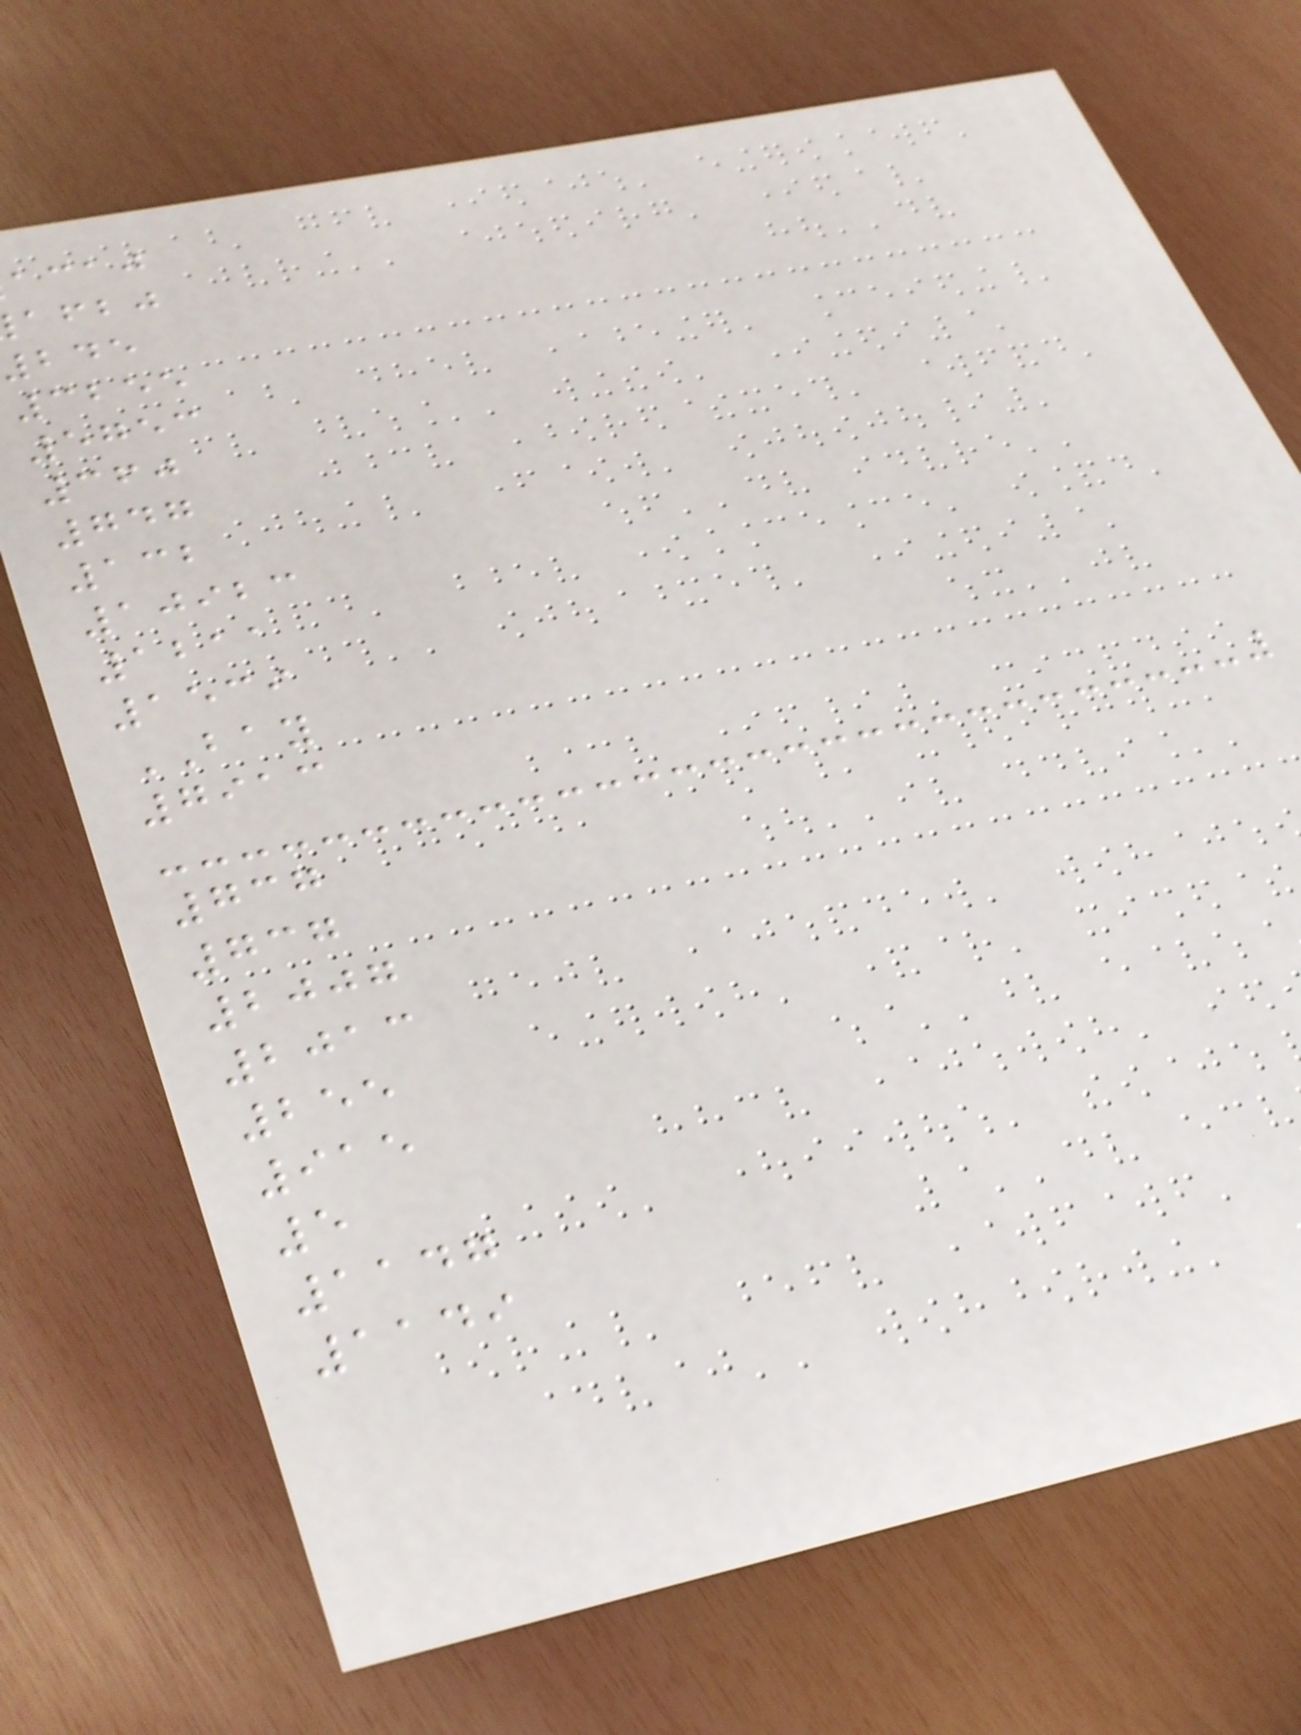acaj
afbj
3255
5753
360
747
132
10923
1211
1539
BAY
7913
737
737
2007
2013
255
915
5
1147
1149
